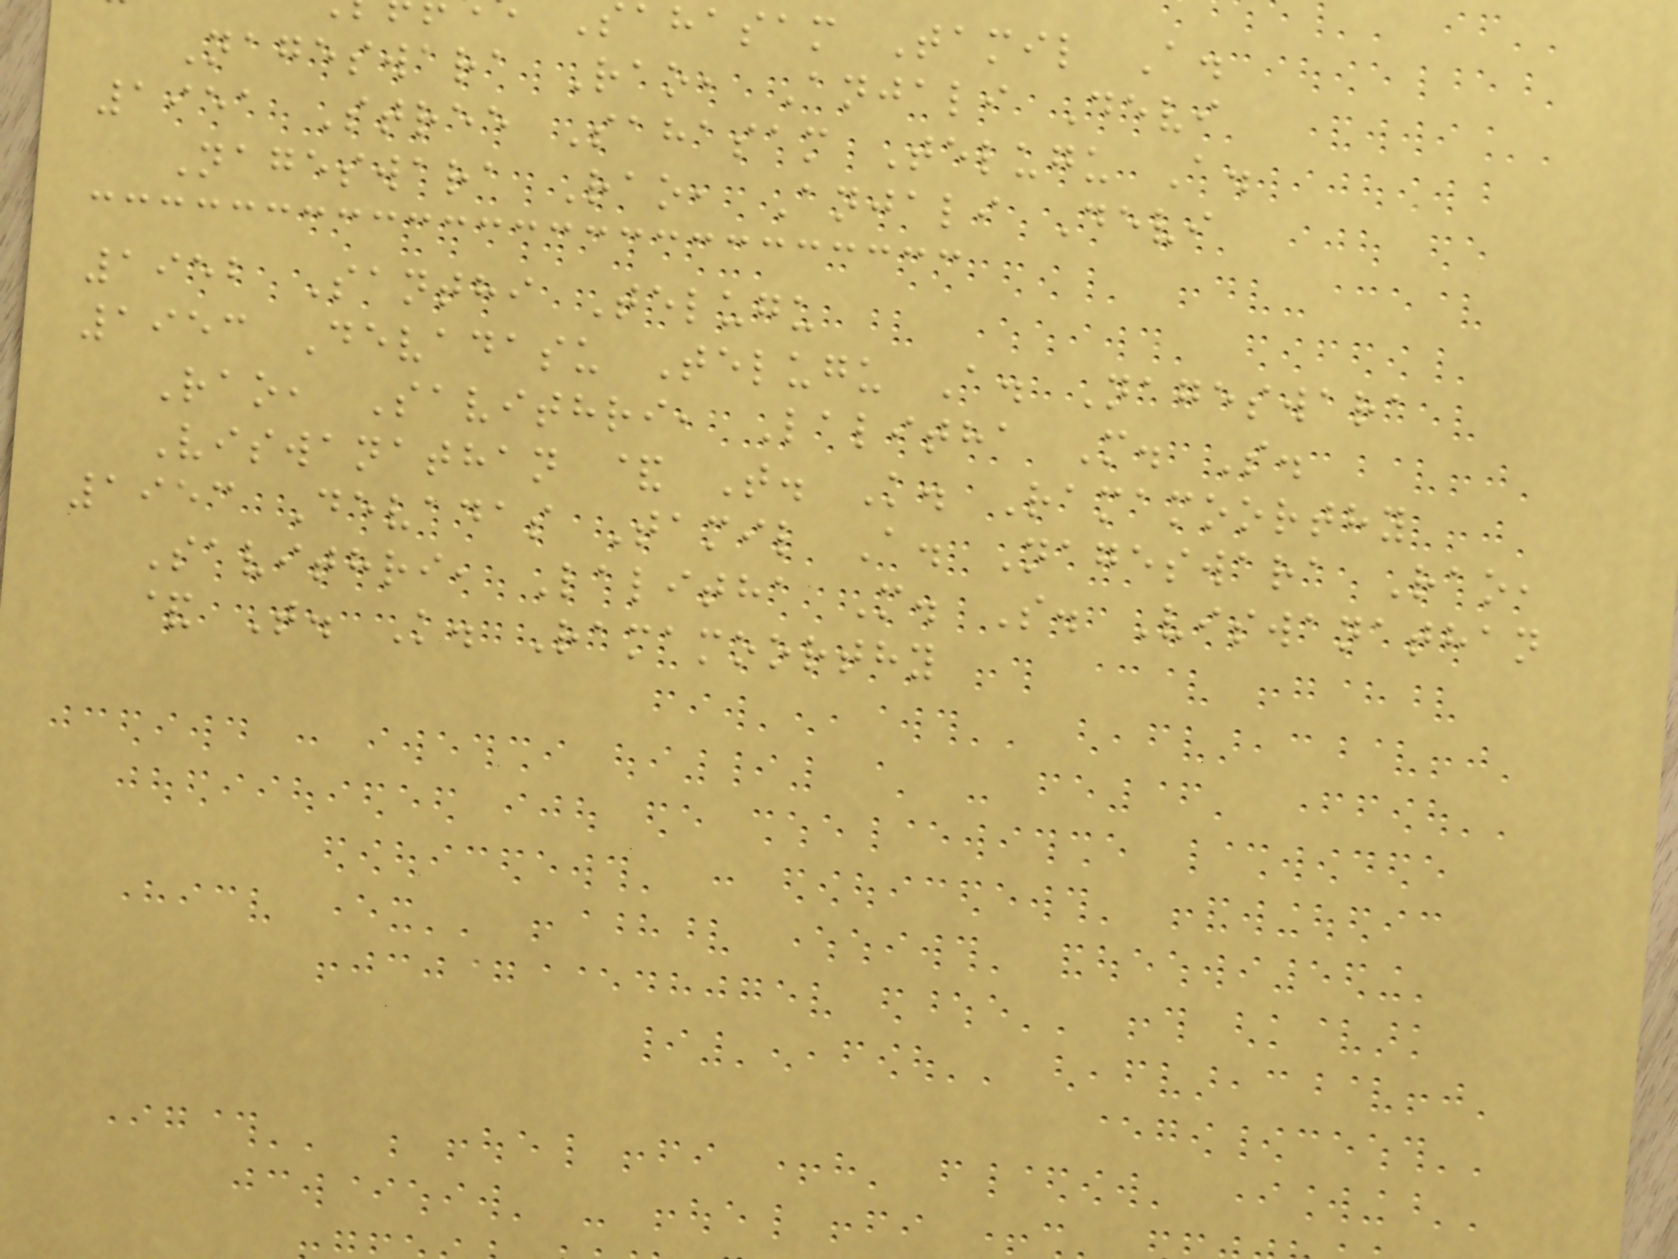ahasam Tamil A.
Nageswara Rao, Anjali Devi
1951 Stree Sahasam Telugu A.
Nageswara Rao, Anjali Devi
1952 Santhi Telugu
1953 Devadasu Telugu A. Nageswara
Rao, Savithri, Lalitha M. S.
Viswanathan & T. K. Ramamoorthy
1953 Devadas Tamil A. Nageswara Rao,
Savithri, Lalitha M. S. Viswanathan
& T. K. Ramamoorthy
